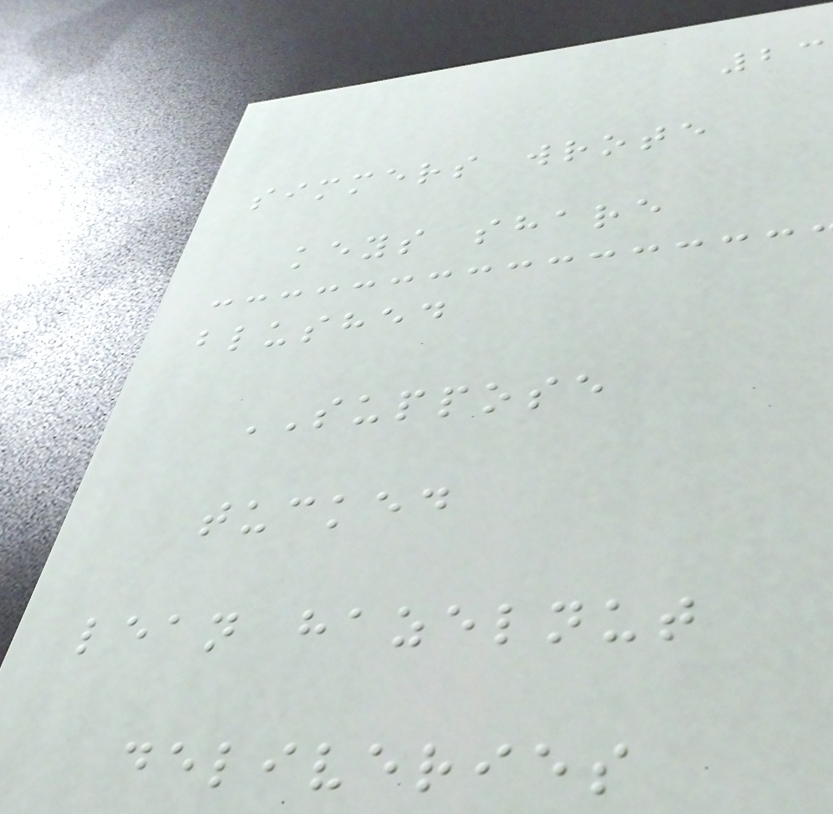23
simmers wrote
keys share
blushed
SUPPOSE
tucked
lean hazelnut
deliveries
